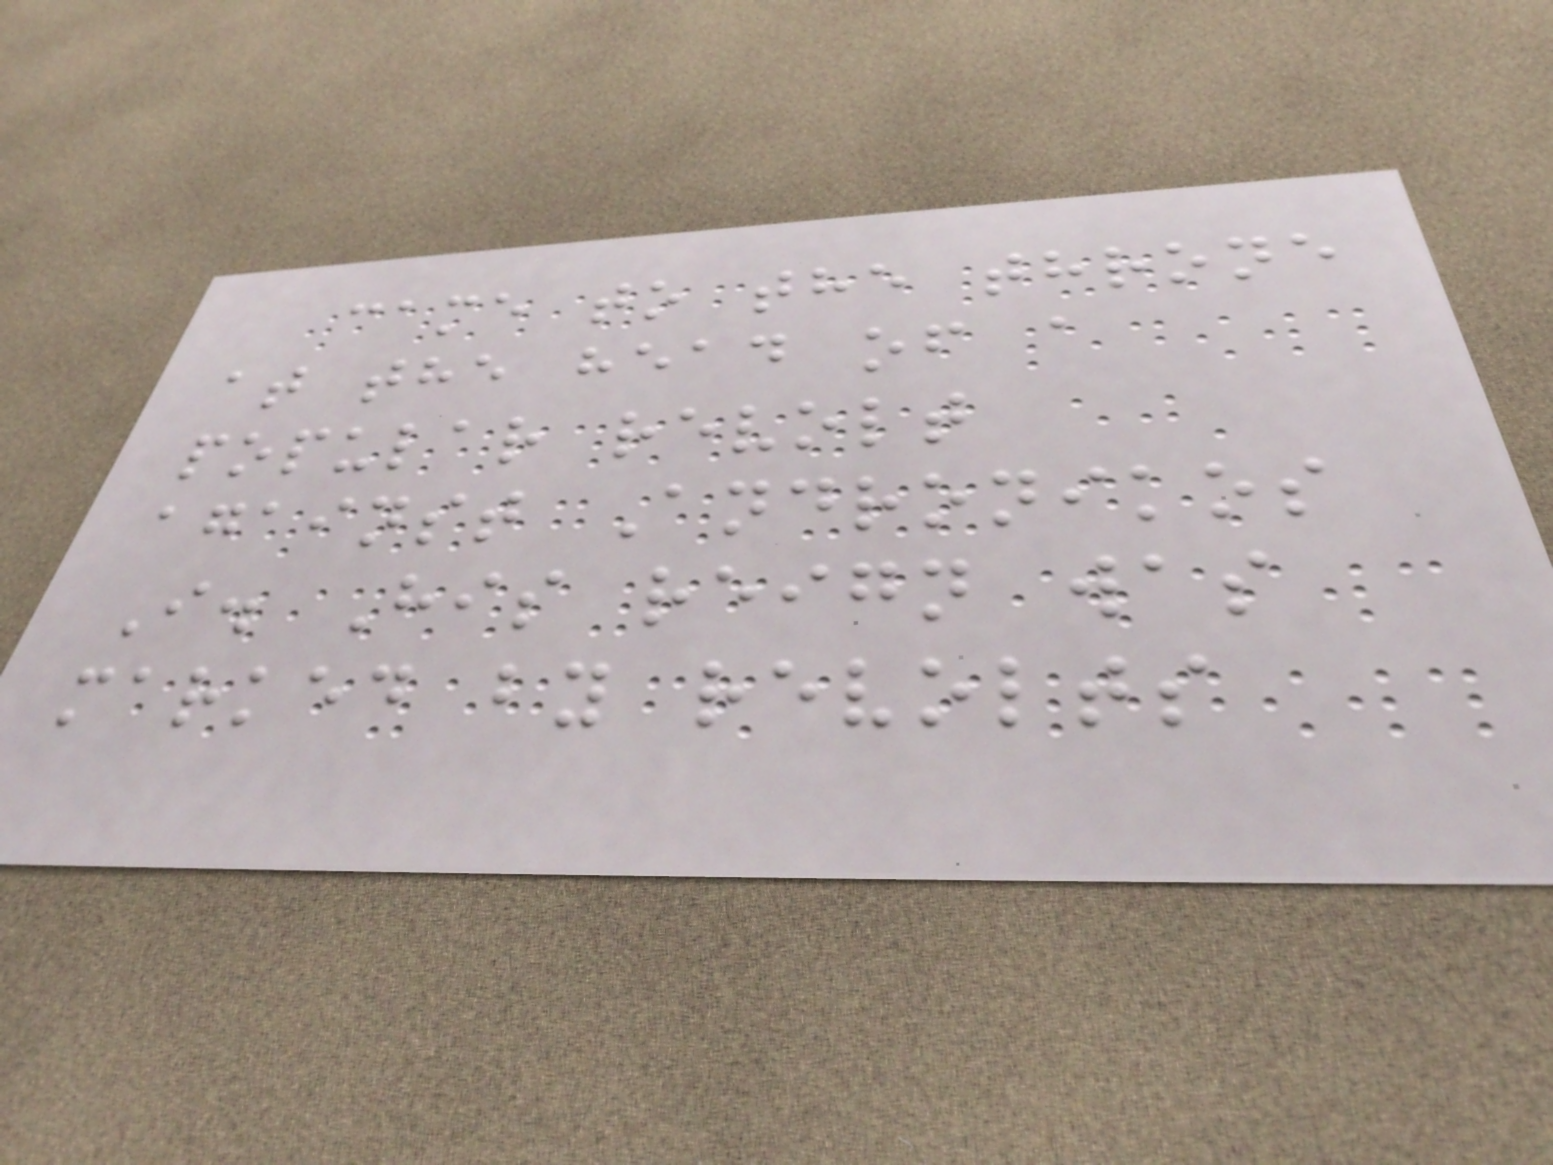came to the throne
at the head of a
popular revolt
against Andronikos
I. His reign was
marked by revolts
